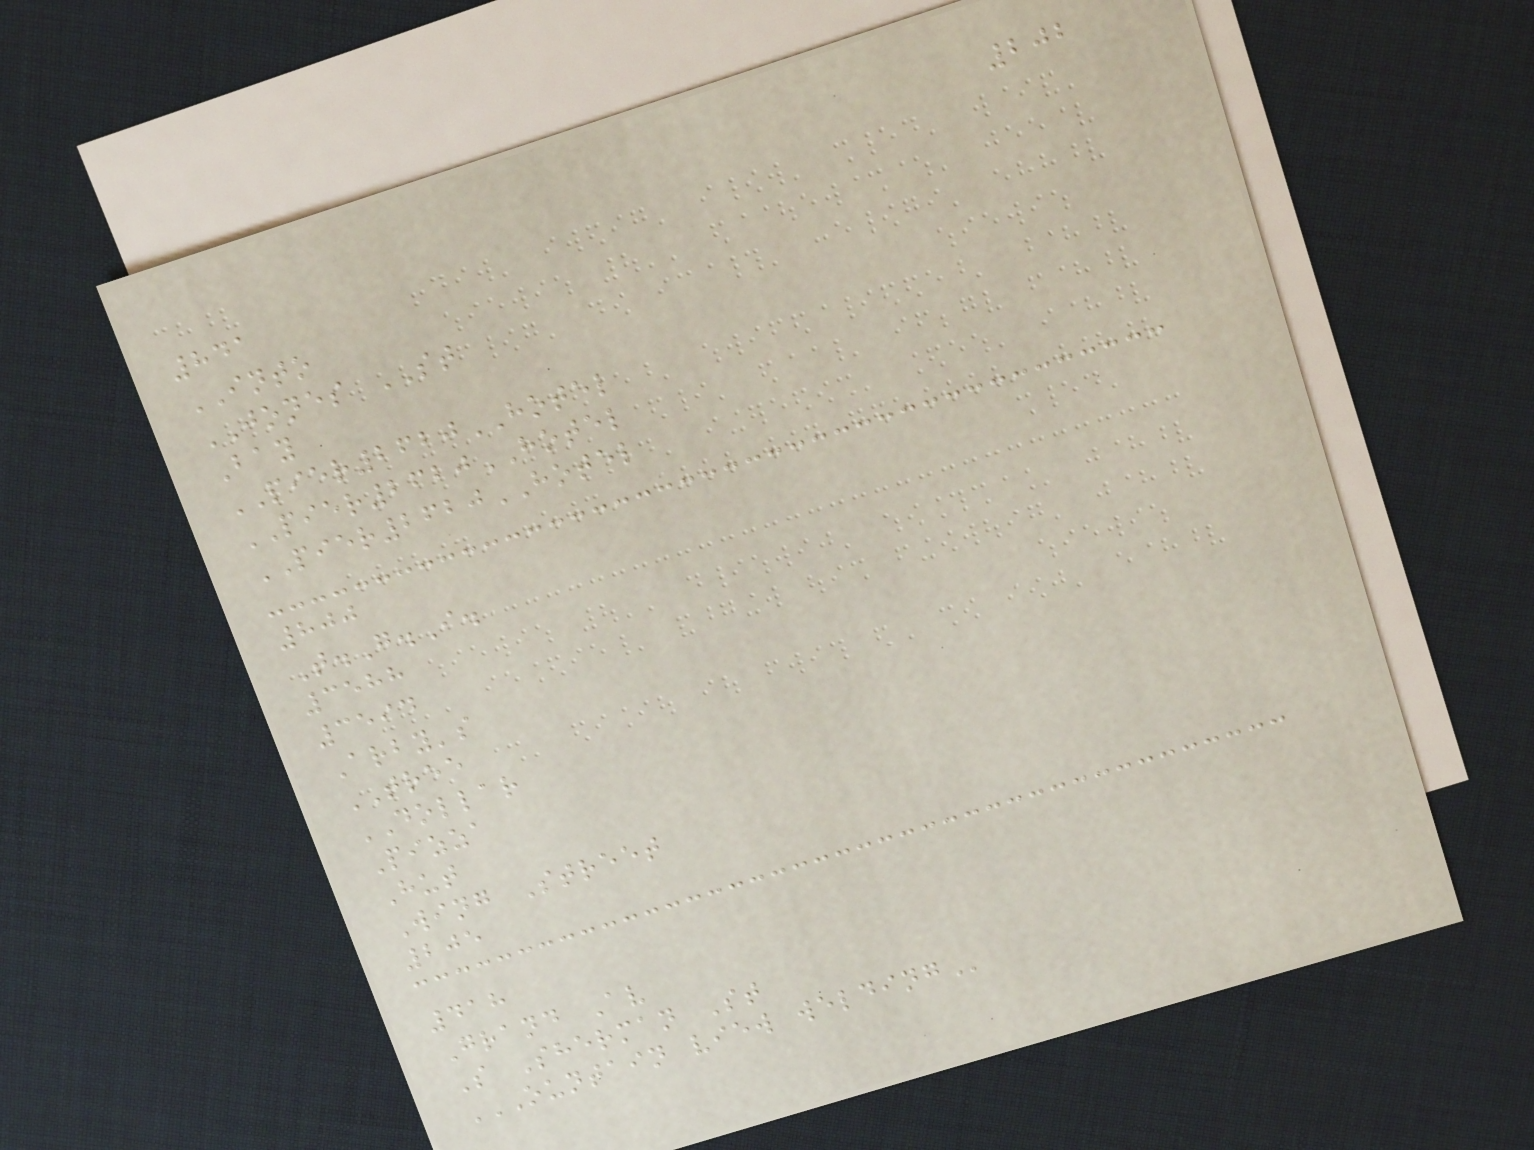202
841
INTO
JONES ST
Bay
PIER2620HOTEL
PIER2620HOTEL
PIER2620HOTEL
800
T.G.I.
3588
3594
Arby's
TREE
DOLLAR
Pizza
Hut
Wing Street
205
418
Grand Av
S Sherman St
OUNTAIN VIEW WELDING
